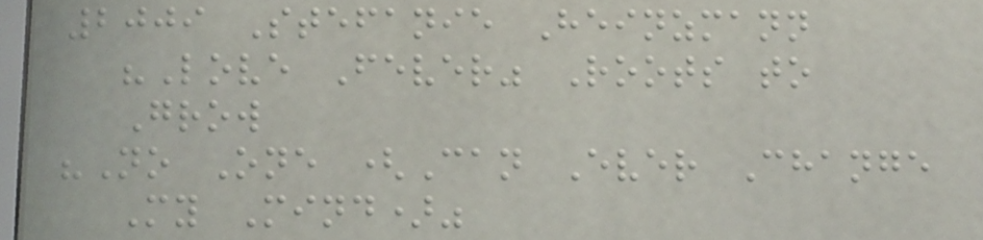2009 Stefanie Heinzmann
"Love Fever" Roots to
Grow
"No One (Can Ever Change
My Mind)"
